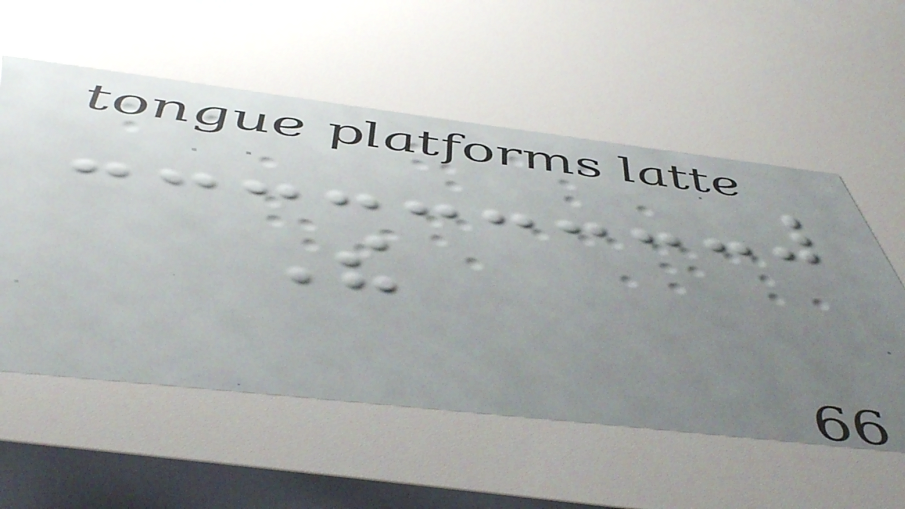The
